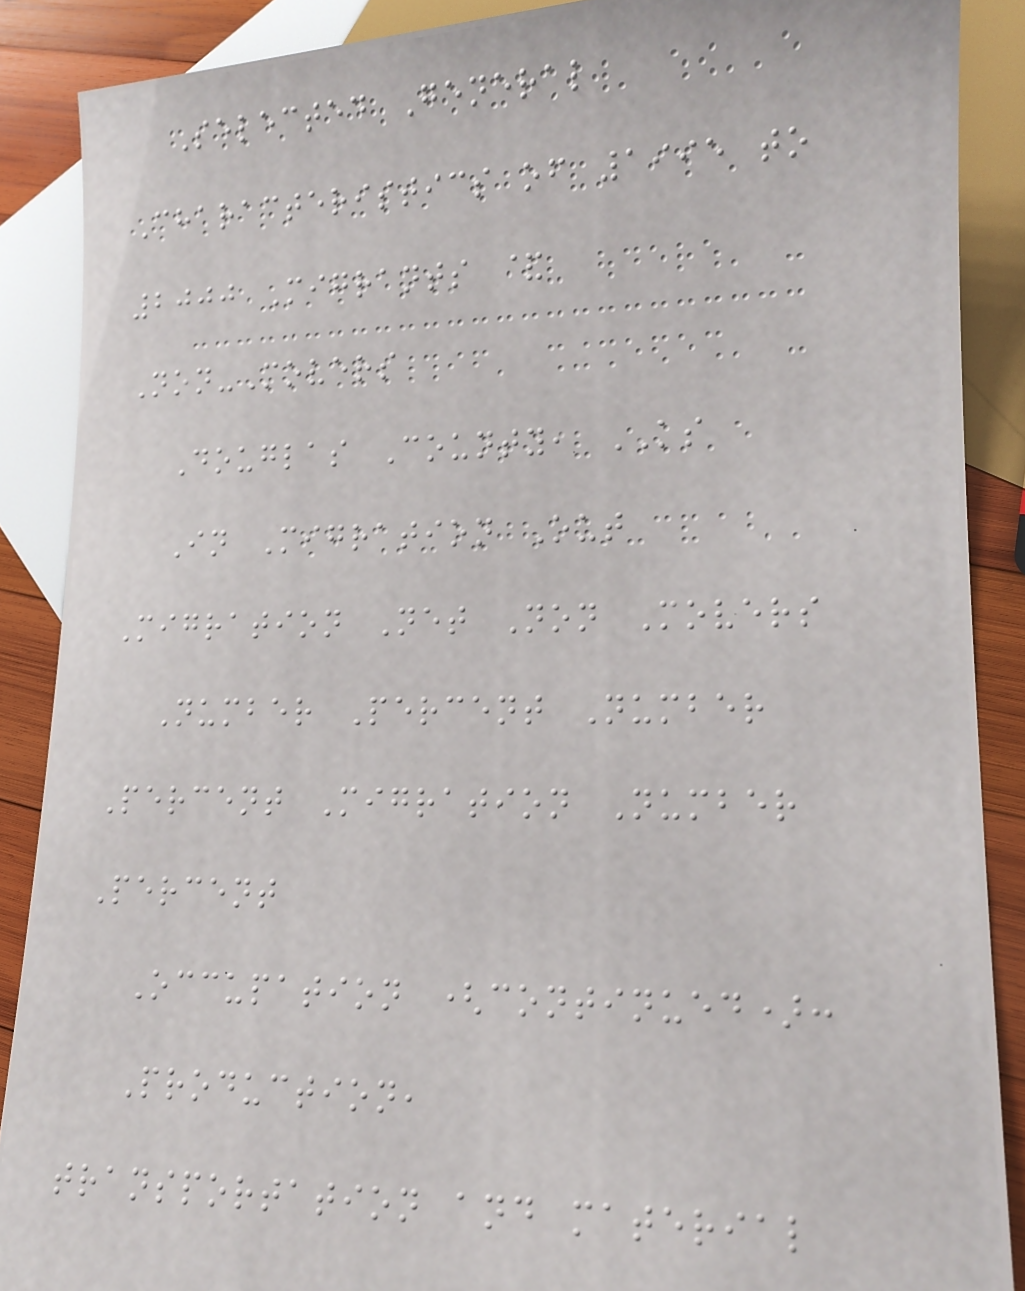Selected General
Characteristics of 1995 to
2000 Migrants &
Non-Movers
Douglas County, KS
In Migration Out
Migration Net Non Movers
Number Percent Number
Percent Migration Number
Percent
Occupation (continued):
Production,
transportation and material
